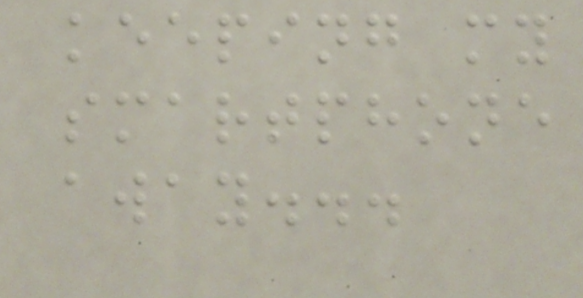keeping my
smartphone
away...
